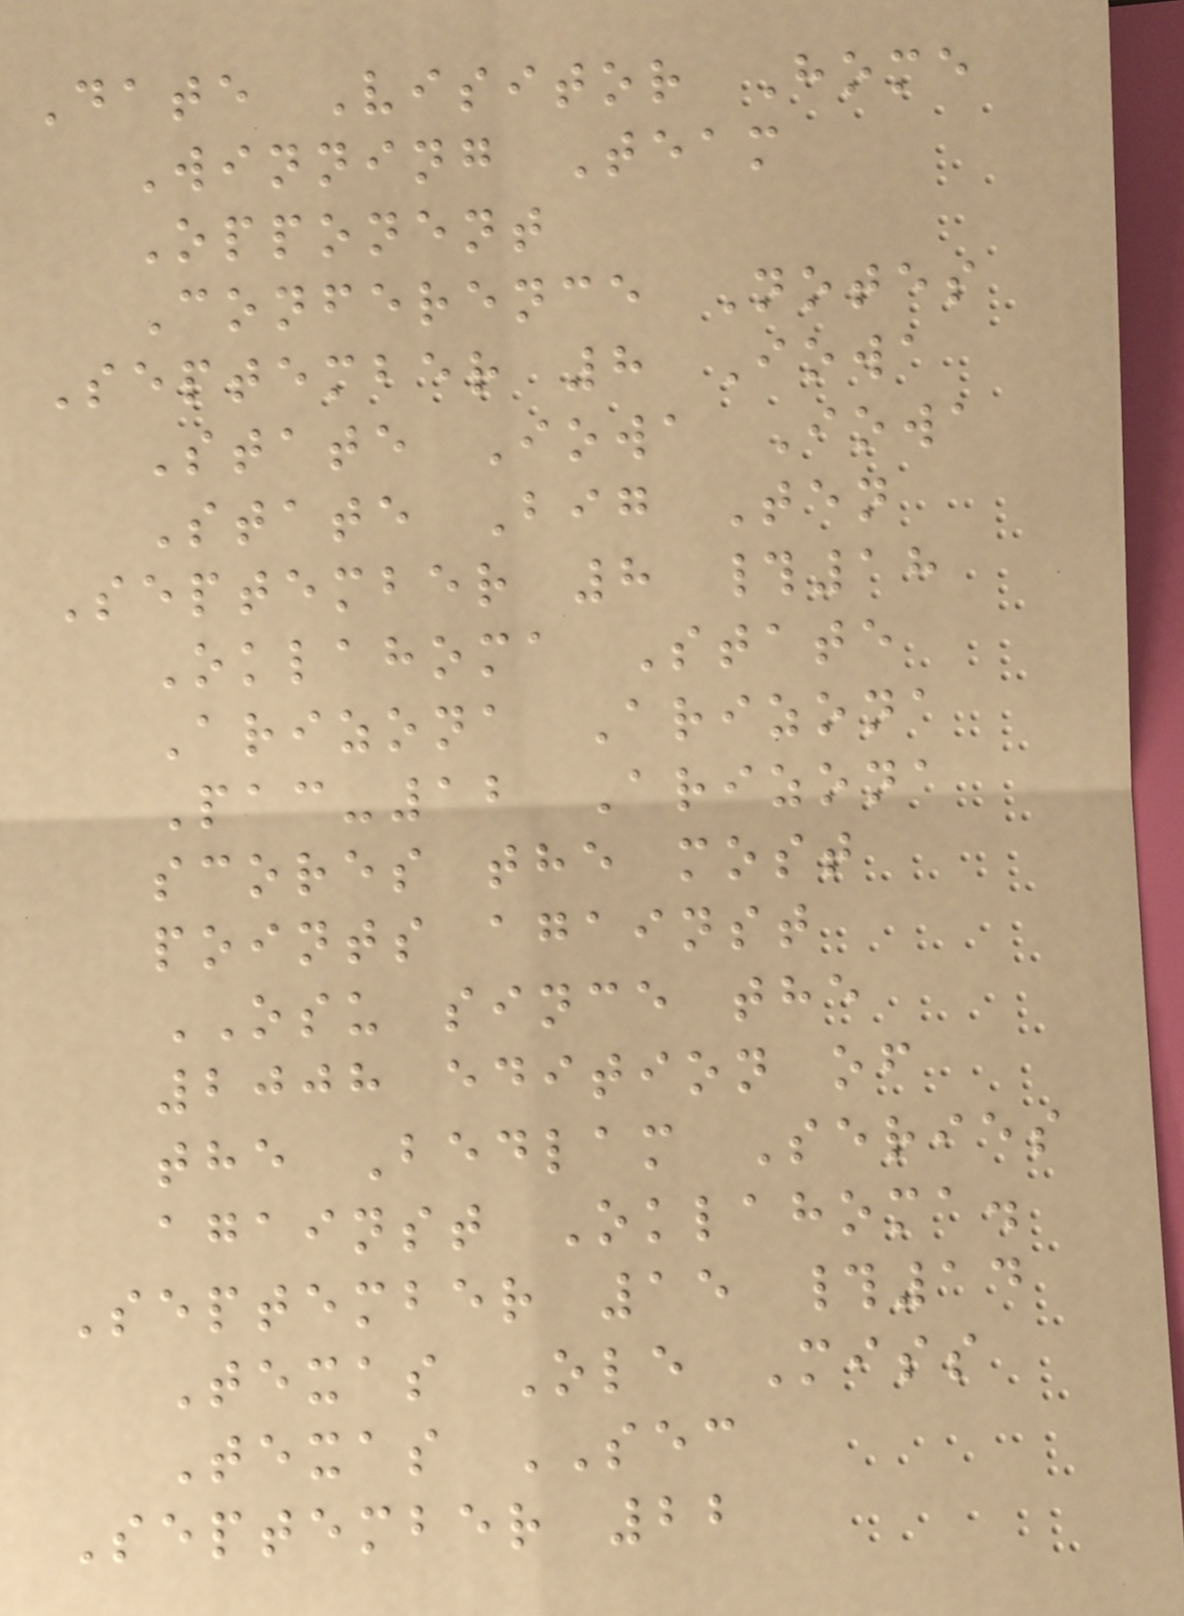Date Visitor Home
Winning Team
Opponent
Conference Notes
September 8 Iowa
State Iowa Iowa
State Big Ten
September 8 #18
Oklahoma State
Arizona Arizona
Pac-12 Arizona
scores the most
points against
OSU since the
2008 edition of
the Bedlam Series
against Oklahoma.
September 15 #14
Texas Ole Miss
Texas SEC
September 22
